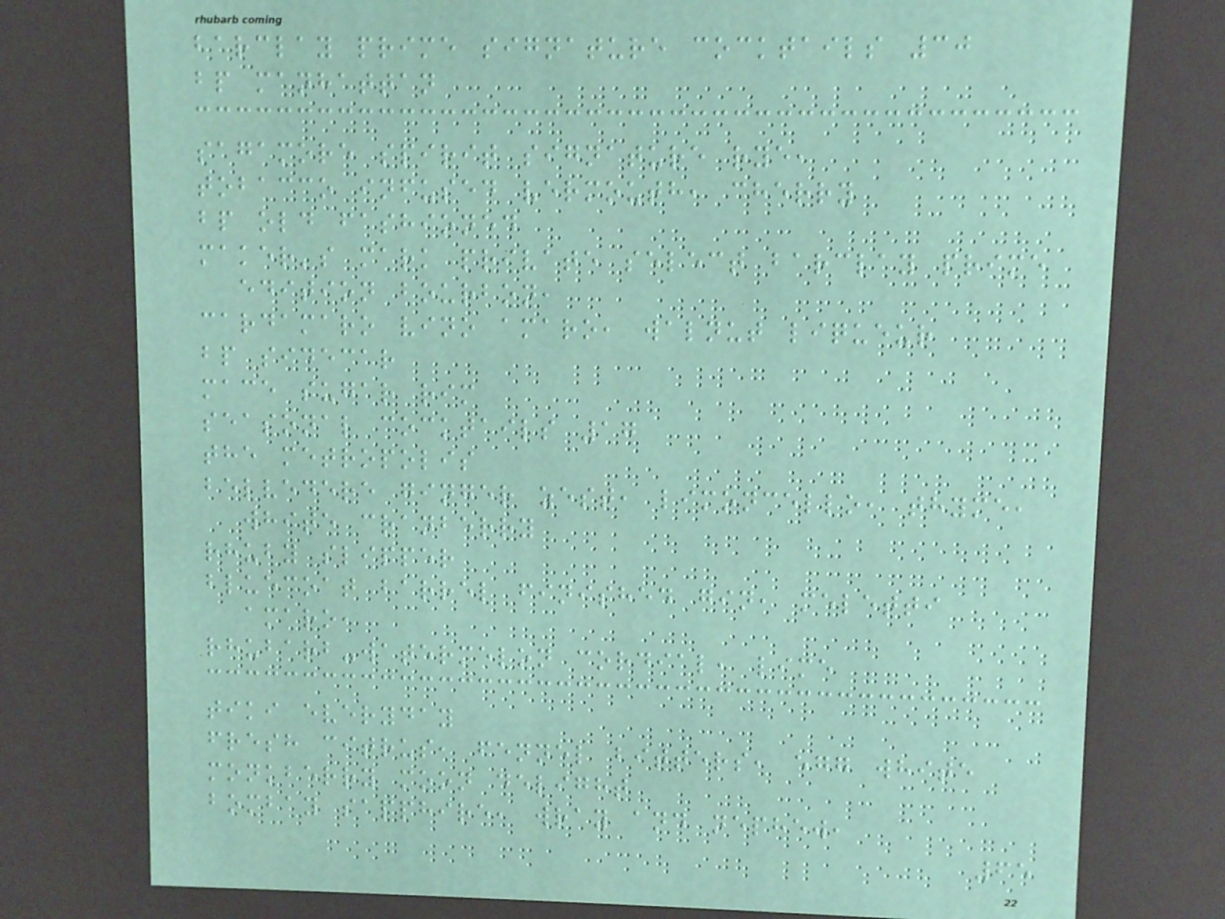barclay prime signature cocktails 30
bp manhattan
sagamore spirit signature rye,
tobacco infused vermouth, cherry
bp old fashioned
maker's mark private select barclay prime
edition bourbon,
cardamaro vino amaro, walnut liqueur
bp sidecar
mace sugar rim
seasonal cocktails 17
the metropolis
belvedere ginger zest, limoncello, thyme,
white cranberry
rhuby slipper
bluecoat barrel finished gin, meletti
amaro,
rhubarb-watermelon cordial, lime
tiki everyday
fresh citrus, fennel bitters, egg white
monkberry moon delight
bombay sapphire, wray and nephew,
65
